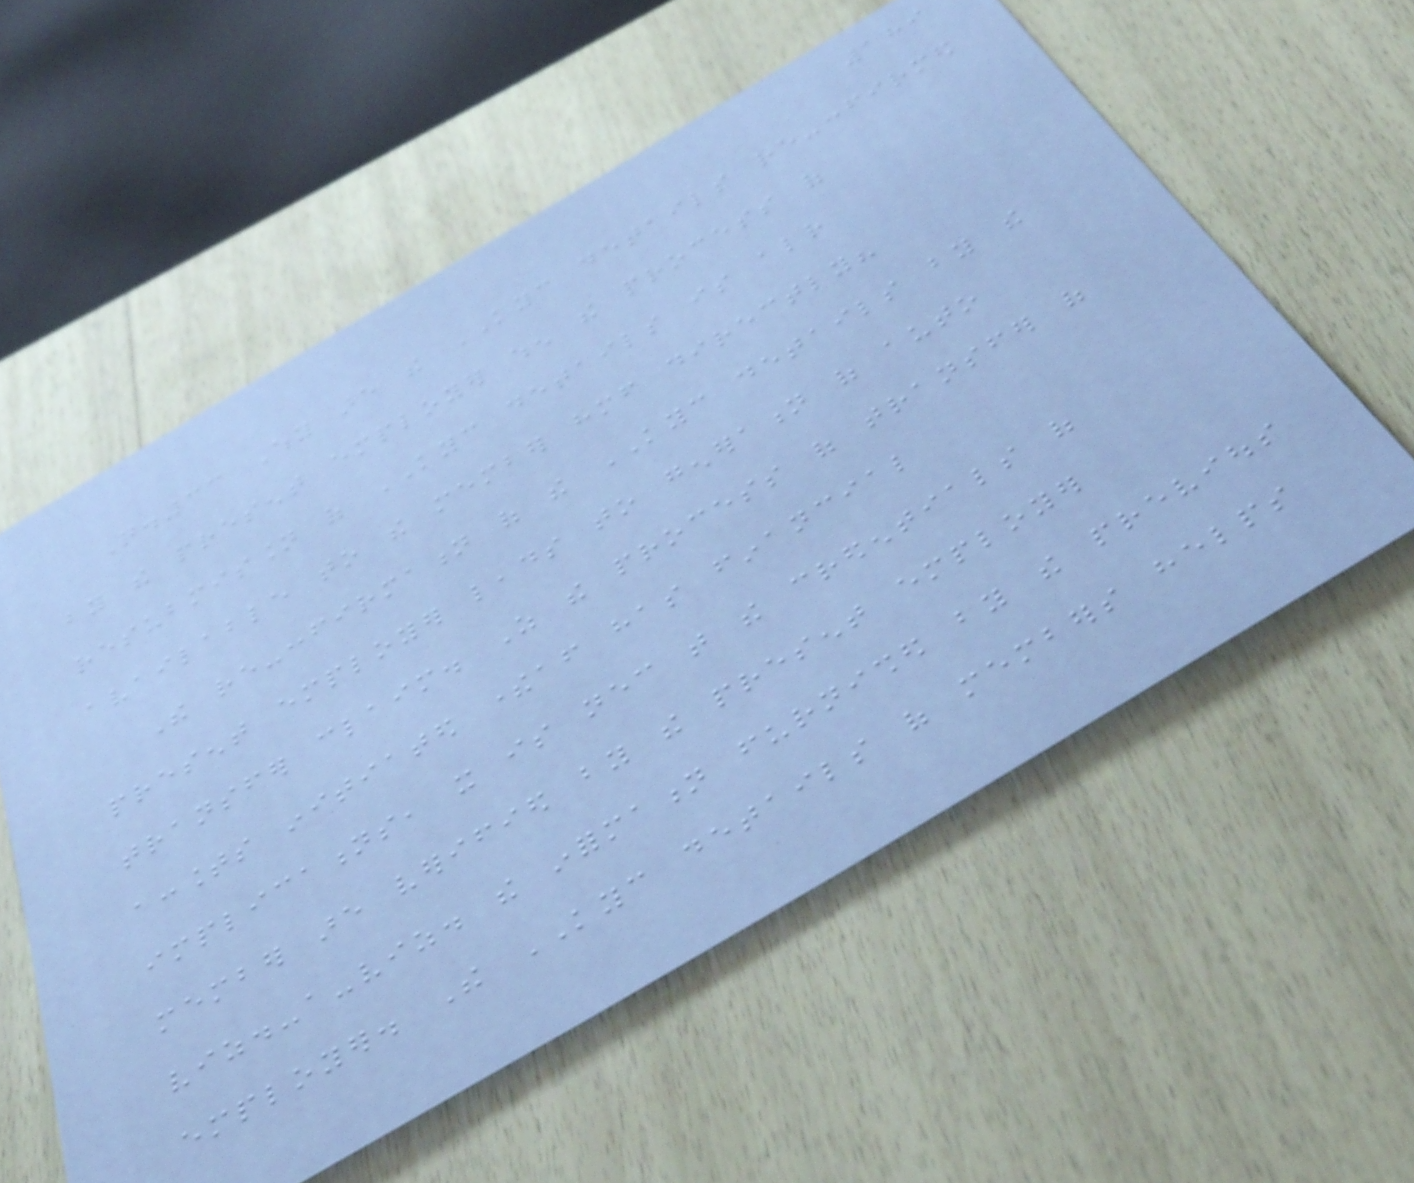189
Q.33 Why are the KYC details re-confirmed
by the present employer when the process of
resubmission of KYC details is already
available to the member himself directly?
The re-confirmation of the KYC details by the
present employer leads to generation of auto
transfer claim. As the process of transfer of
accounts initiated thereafter has financial
implications, it is necessary that the credentials of
member are verified by the present employer
viz.-a-viz. the information furnished by the previous
employer. The KYC details of members helps
